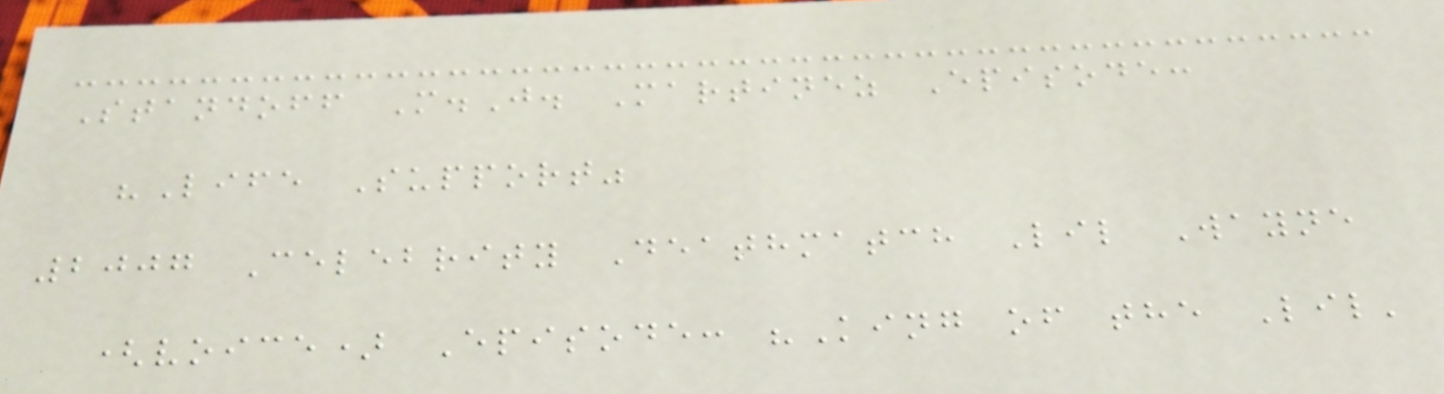Standoff M.J. Martinez Episode:
"Life Support"
2007 Celebrity Deathmatch Lil Wayne
(voice) Episode: "King of the Lil'
